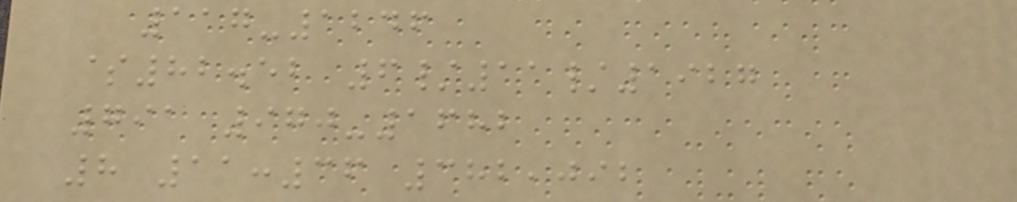117-1246
$82.52 6/11/1927
791 970-1682
8 11:36 382,092
